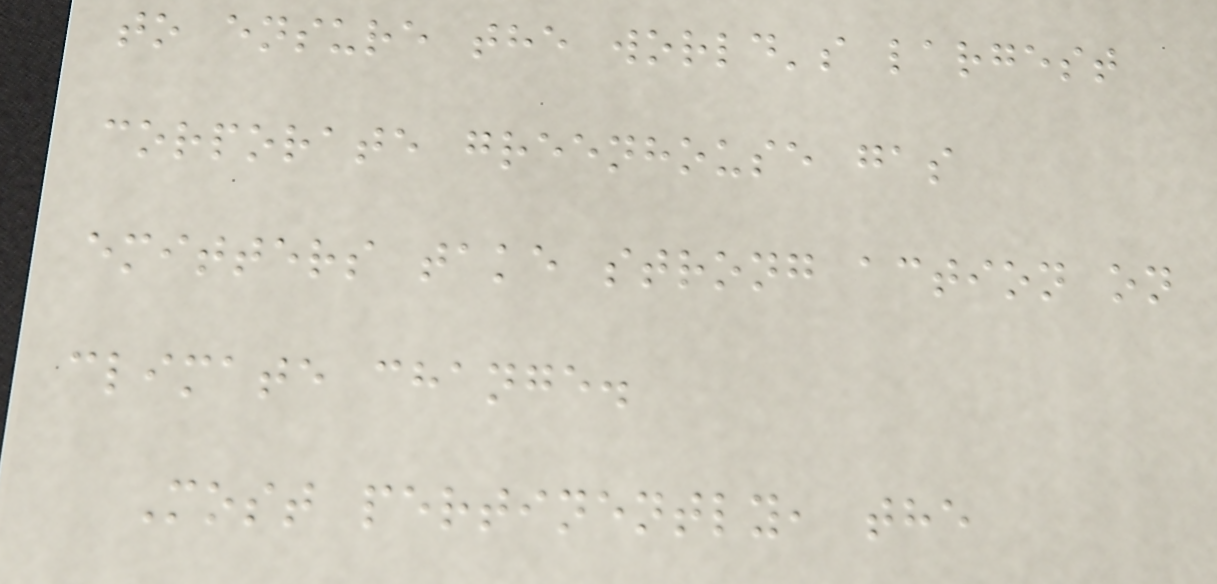to ensure the world's largest
corporate greenhouse gas
emitters take strong action on
climate change.
Most pertinently, the
